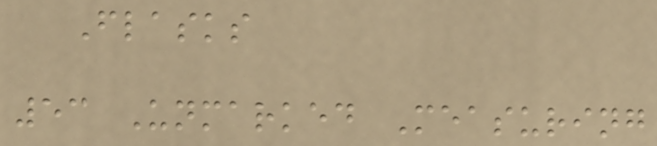Flasks
53 Unmarked Measuring
